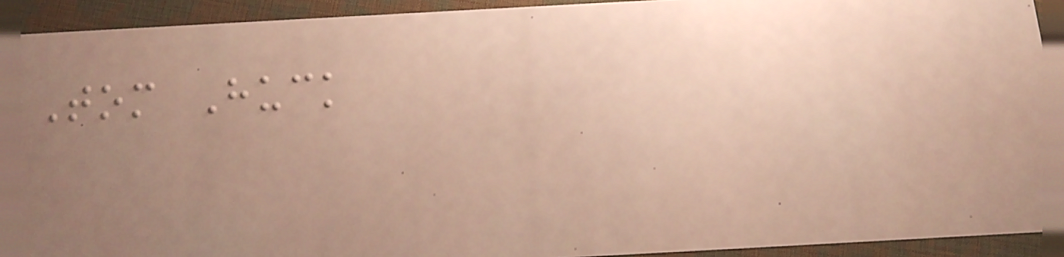Tom Huck
